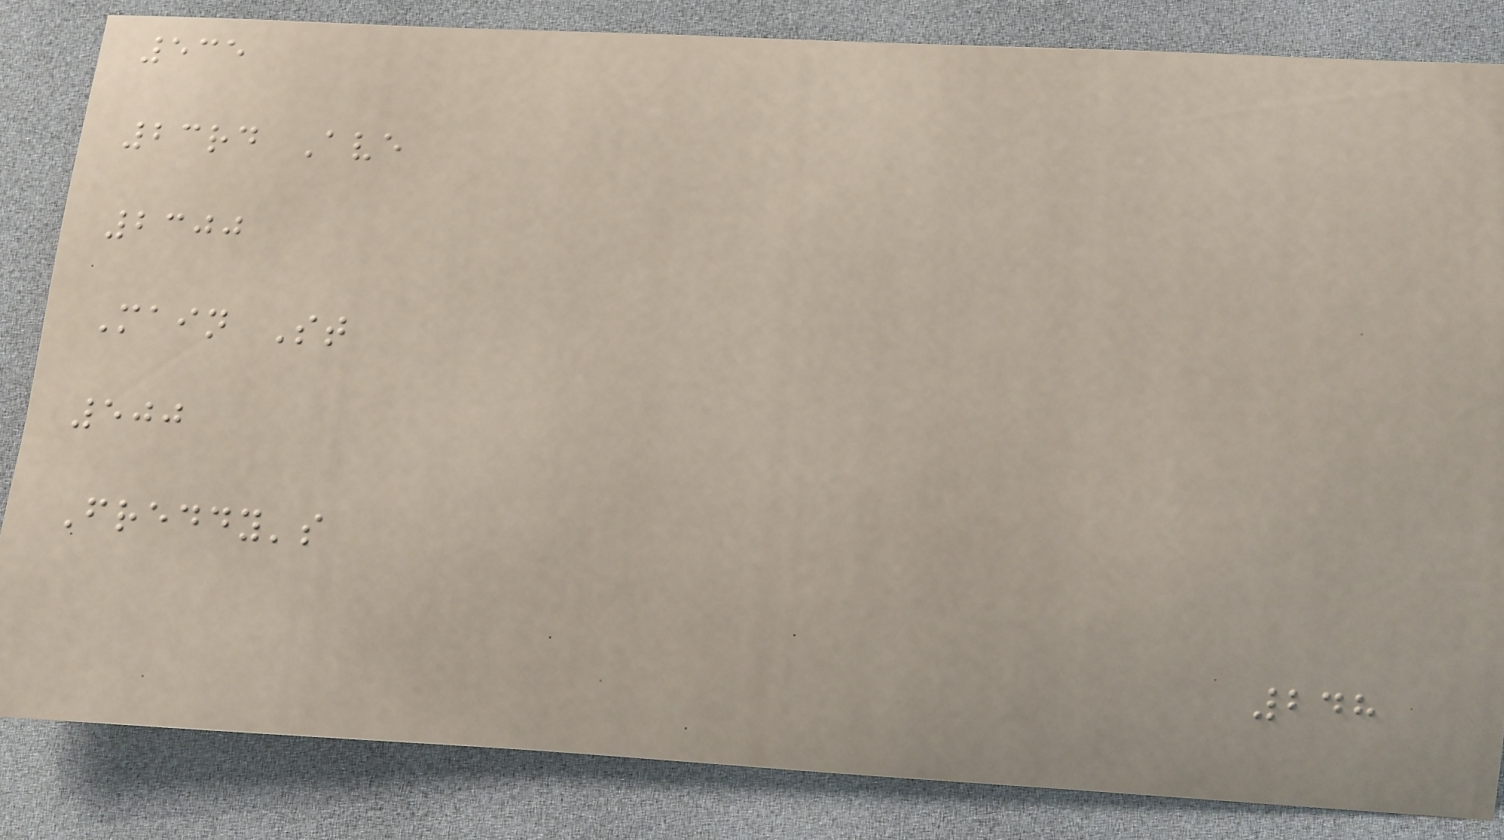535
23rd Ave
2300
Main St
500
Freddy's
248
